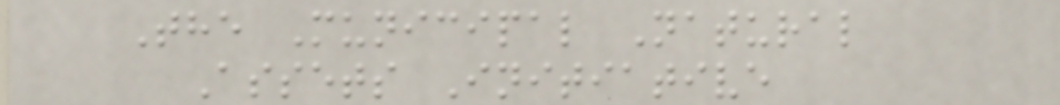The Municipal Natural
Assets Initiative
